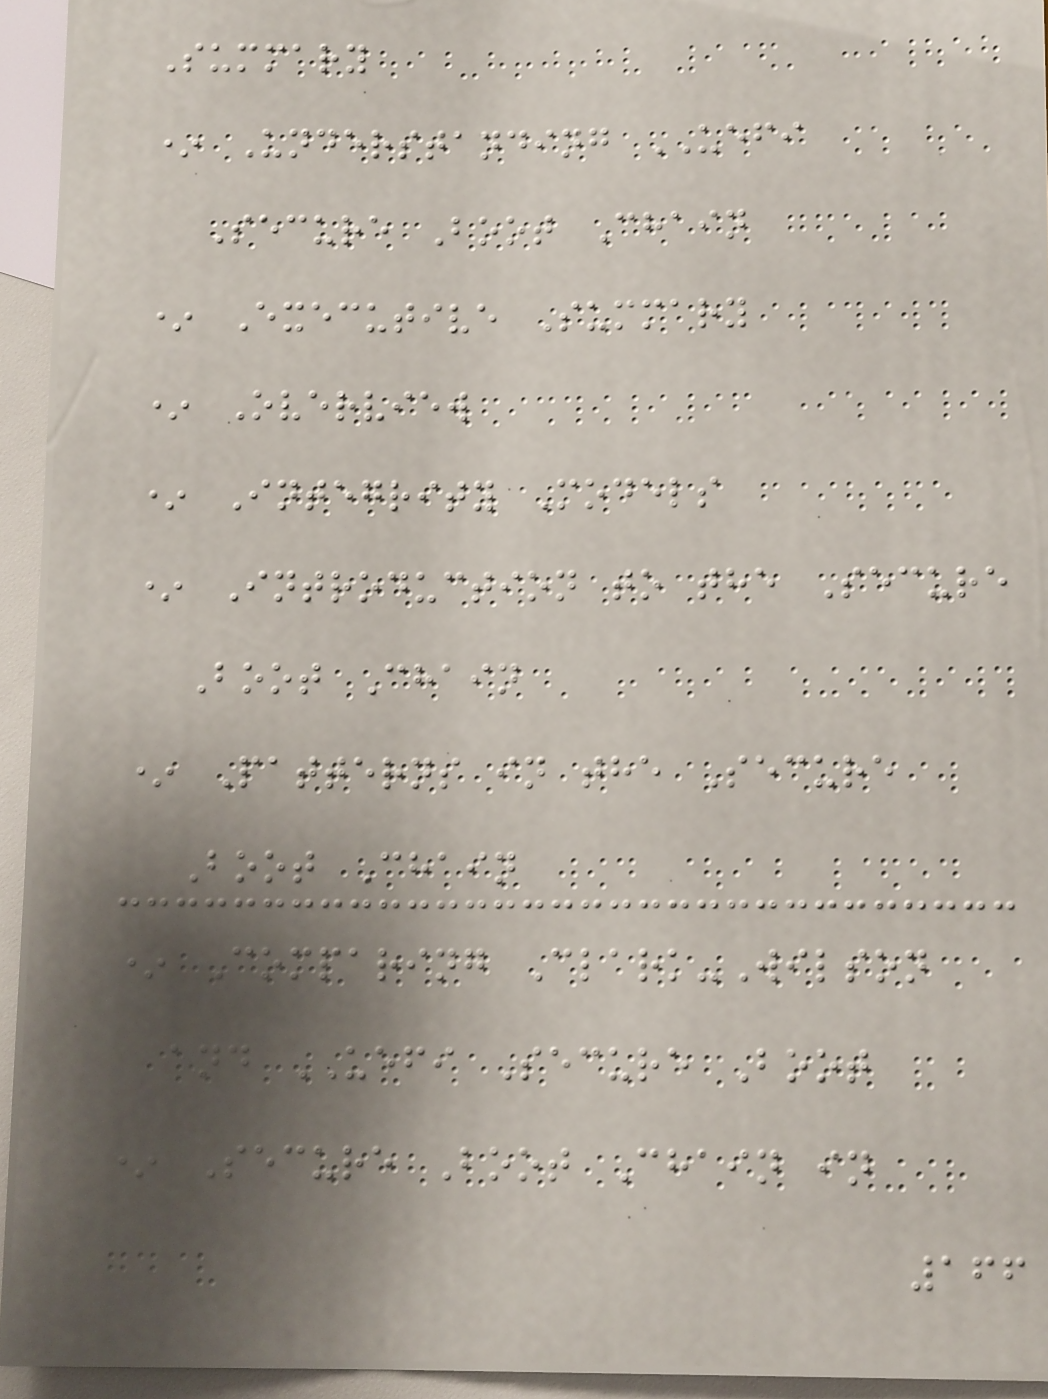Summary
* Understanding UEFI
Secure Boot Chain
* Executive Summary
* Overview
* Integrity Models
* Introduction to the Secure
Boot Chain
* Patterns in the Secure
Boot Chain
* Comparing Clark-Wilson
and UEFI Secure Boot
* Secure Boot Chain in
166
